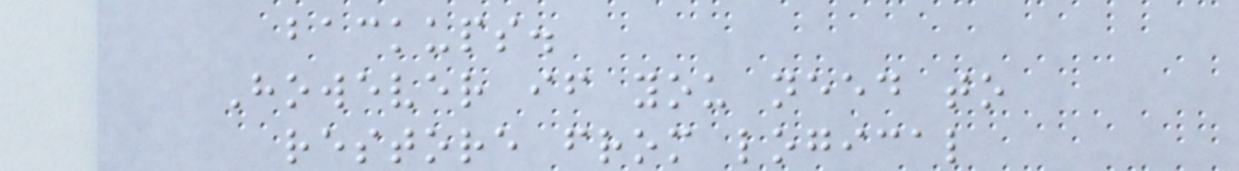backups.
However if you need to
restore from logical
